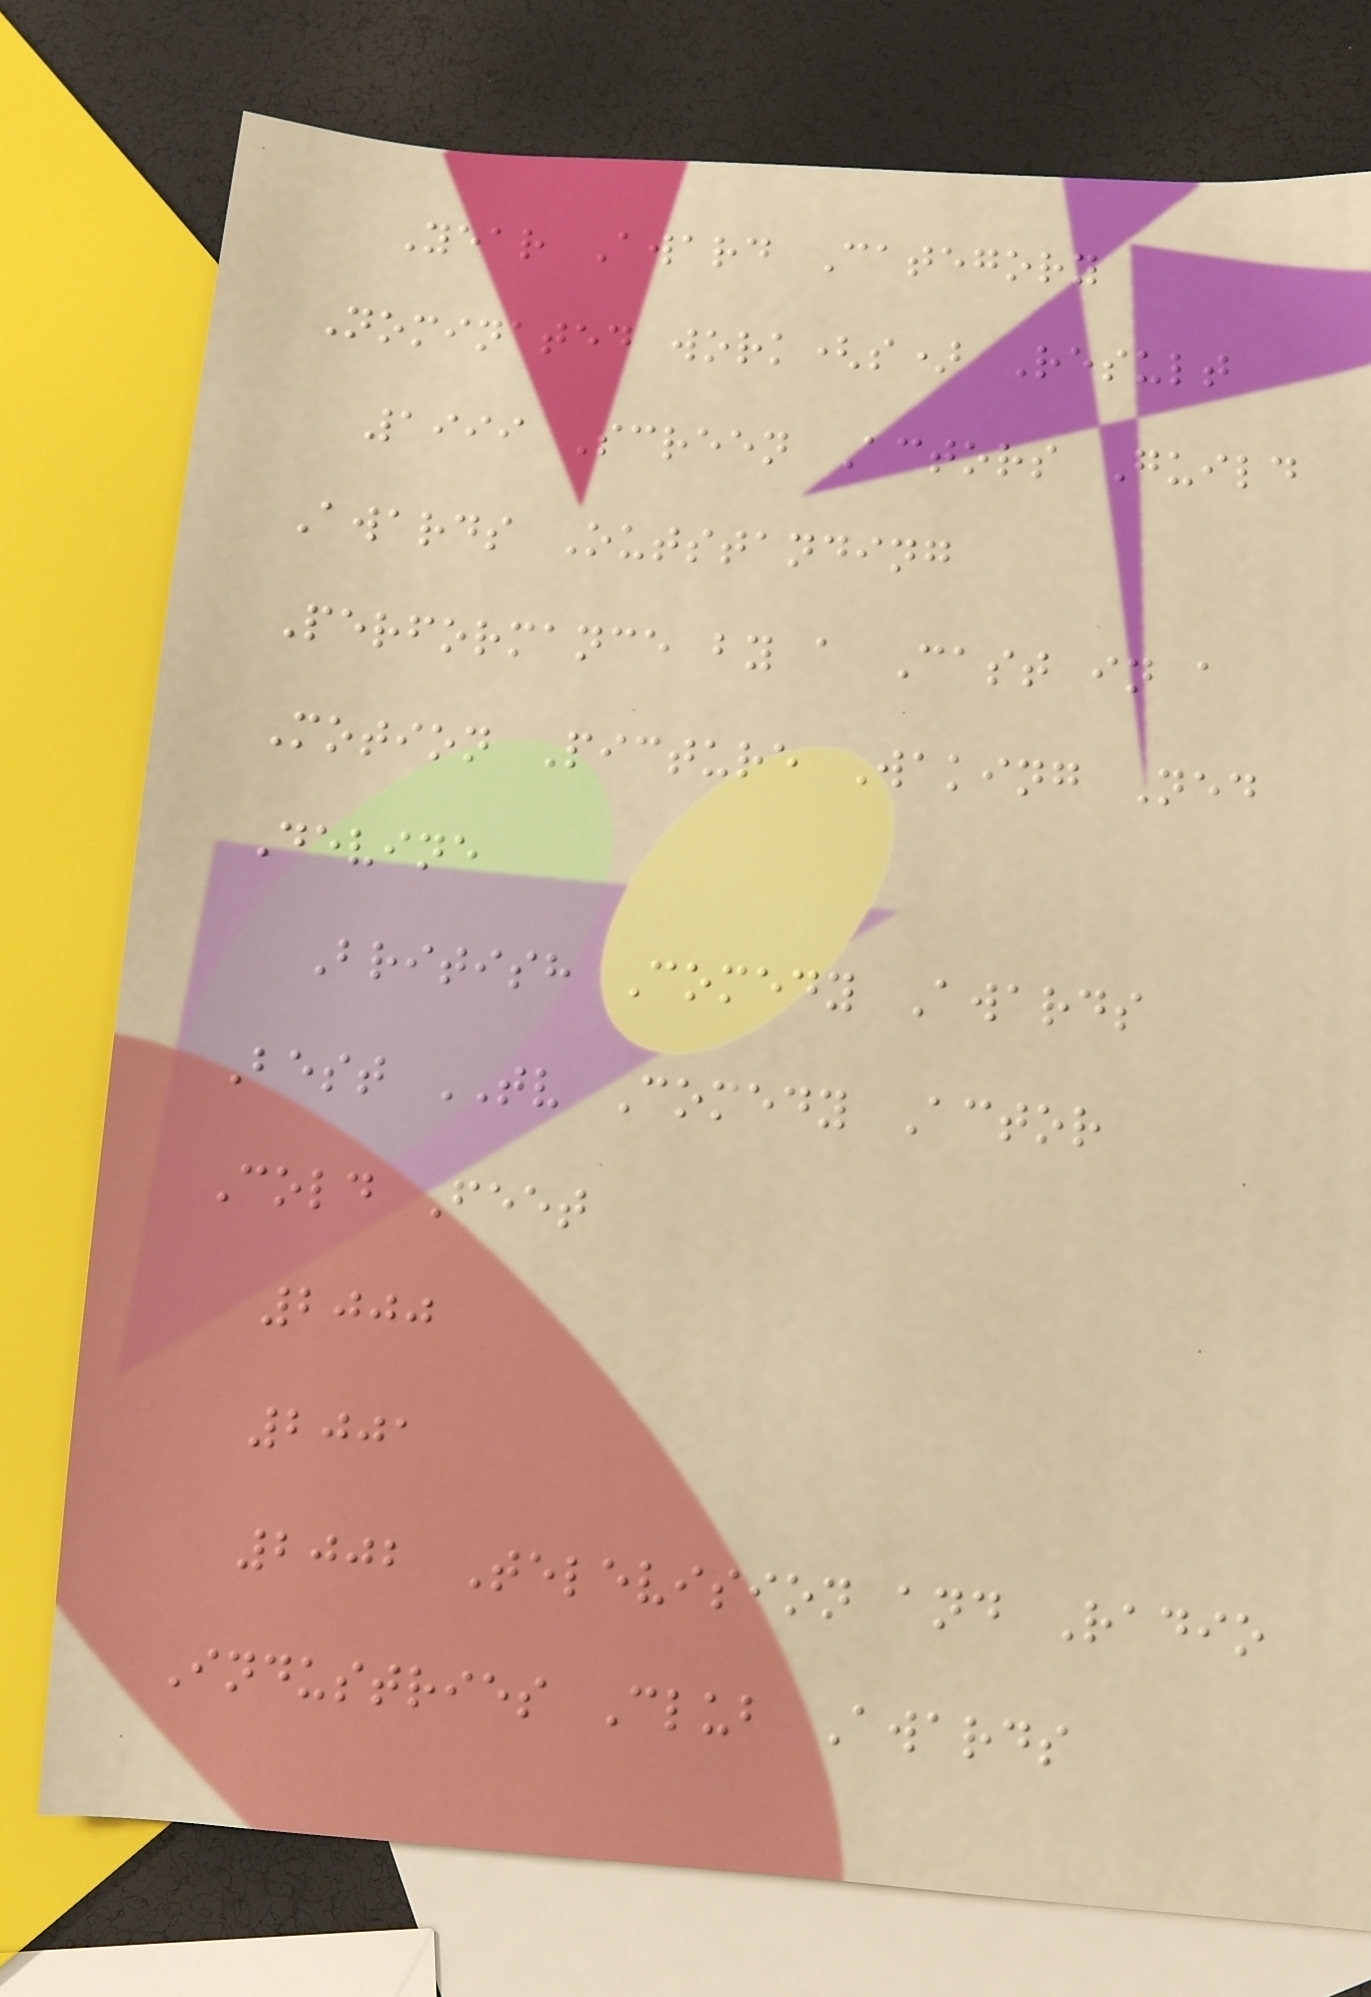Year Award Category
Nominated work(s) Result
1999 Screen Actors Guild
Awards Outstanding
Performance by a Cast in a
Motion Picture Waking Ned
Devine
British Comedy Awards
Best TV Comedy Actor
Cold Feet
2000
2001
2002 Television and Radio
Industries Club Awards
